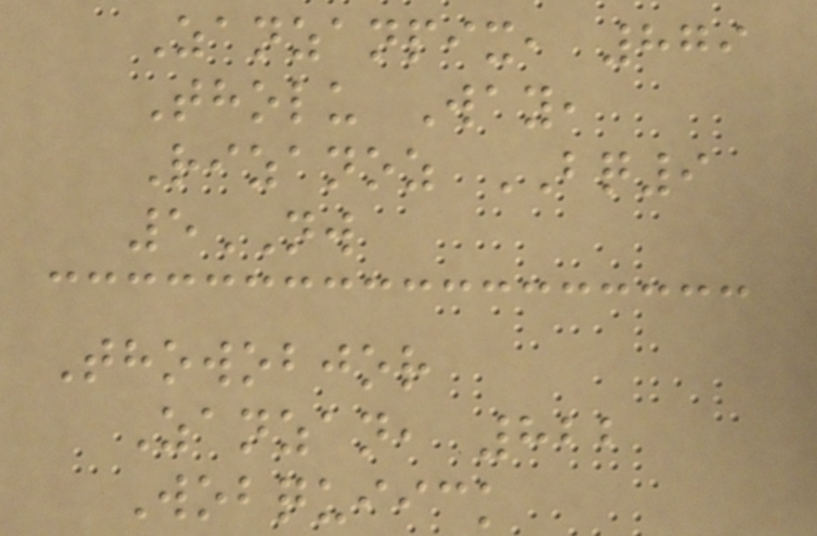Zanzanpix, 879
Tholu Way,
Rizanoz BQ9
5NW
Thowobjor
Zanzan, 822
Wobquiick
